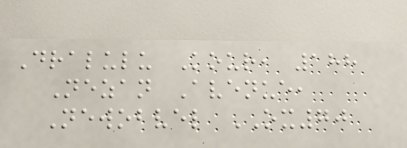Dralulu Kour, 188
Nezan Avenue,
Newobvel OX70
